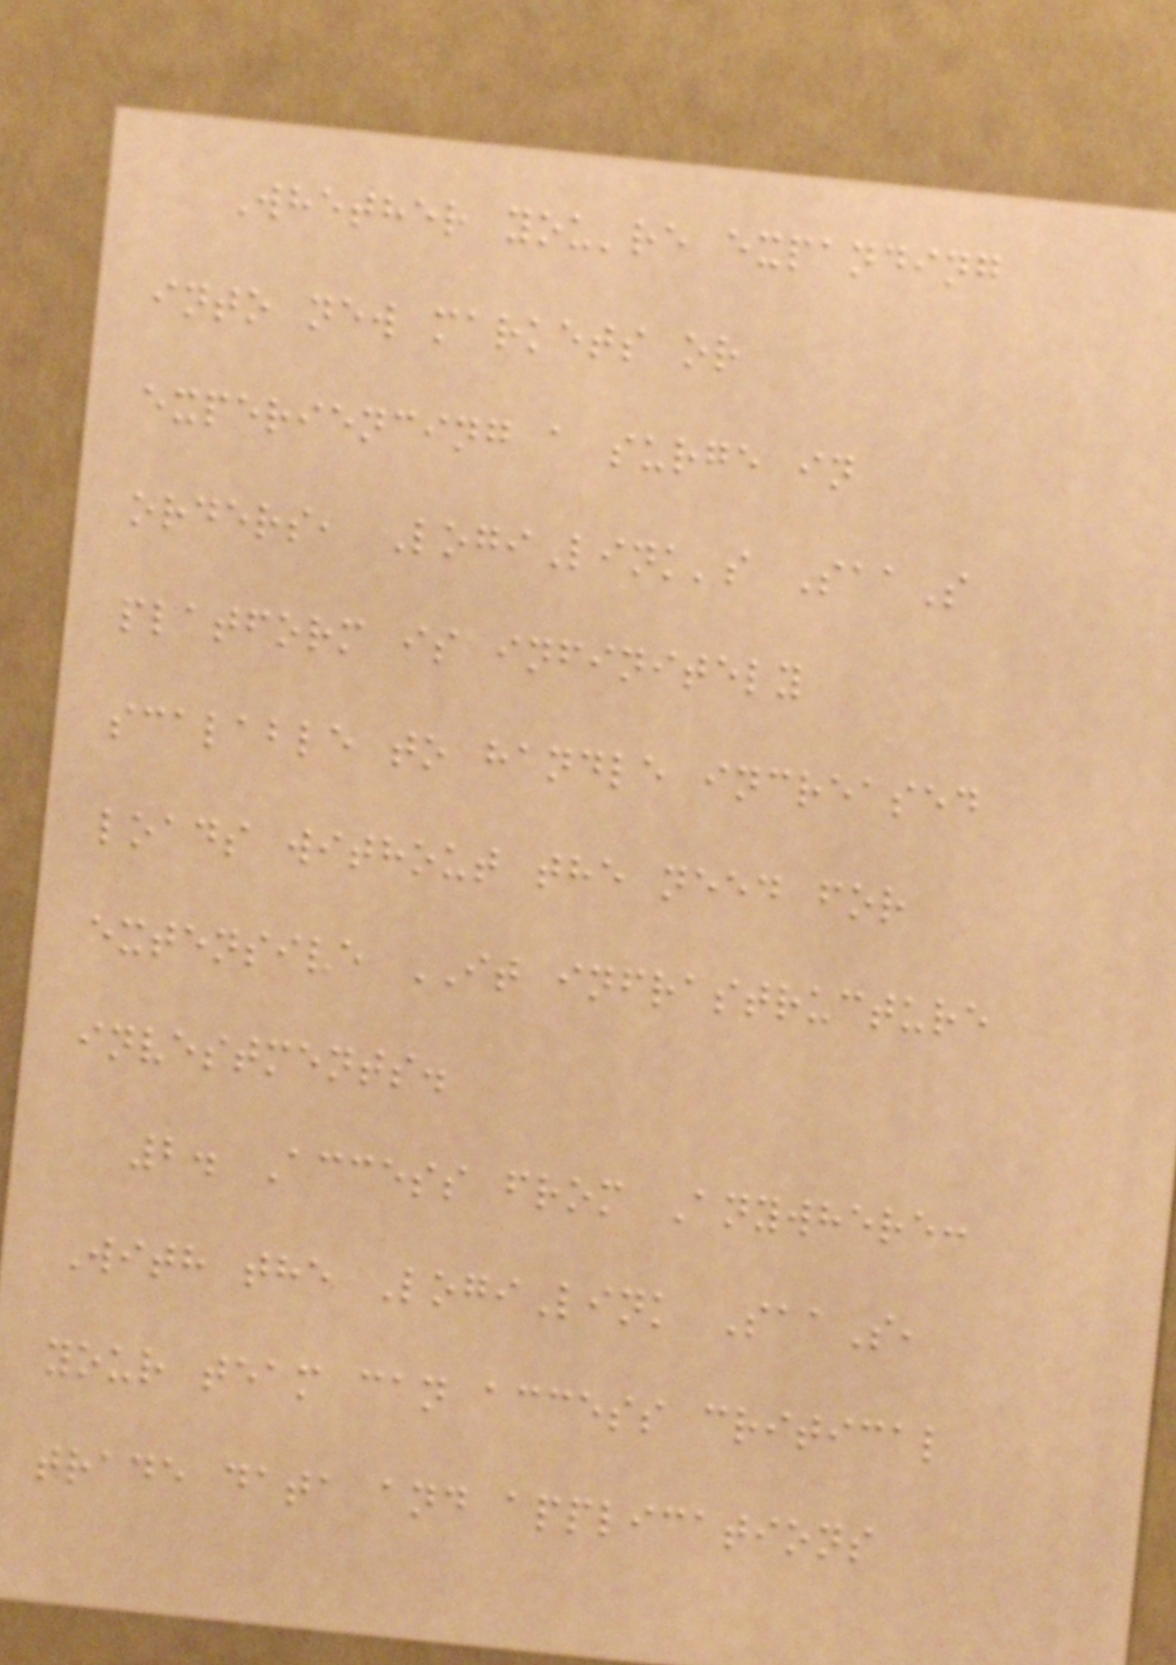Whether you're expanding
into new markets or
experiencing a surge in
orders, LogiLink's SaaS
platform is infinitely
scalable to handle increased
loads without the need for
extensive IT infrastructure
investments.
2. Access from Anywhere:
With the LogiLink SaaS,
your team can access critical
trade data and applications
